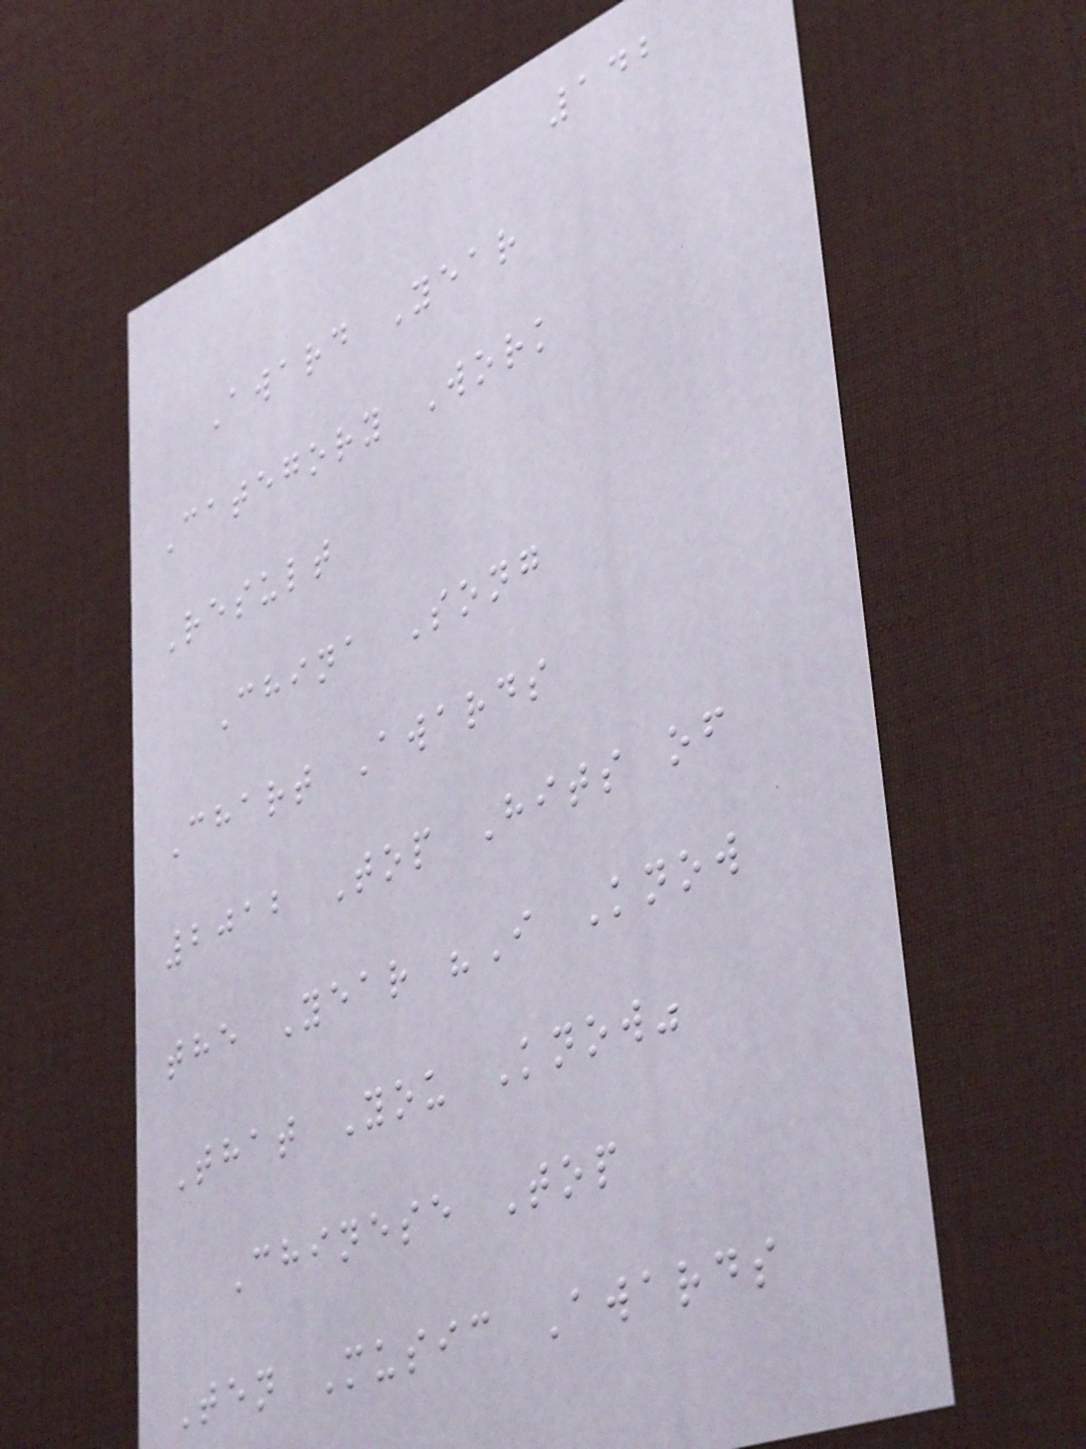142
Award Year
Category Work
Result
China Song
Chart Awards
2012 Top Hits of
the Year "I Know
That You Know"
Chinese Top
Ten Music Awards
